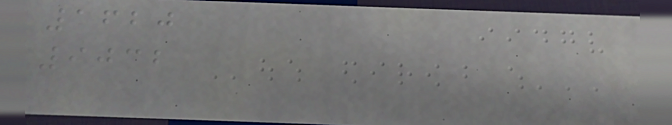1620
9032
